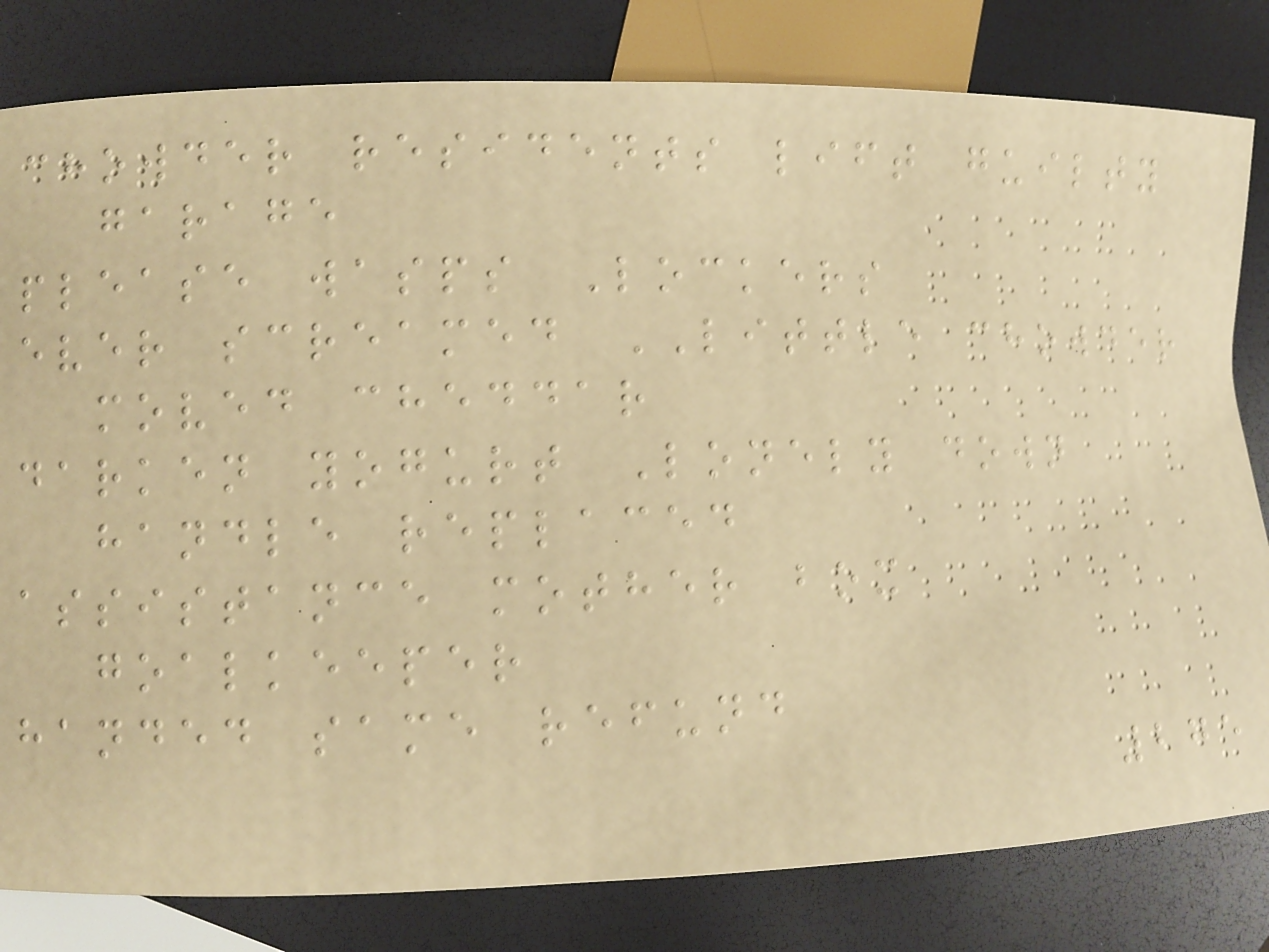chowder residents lift guilty
garage
please wasps Lockers
ever screamed LITTLE chowder
moved cheddar
darken yogurt Lonely down
handle replaced
assistance mother box
goalkeeper
handed same refund
275
